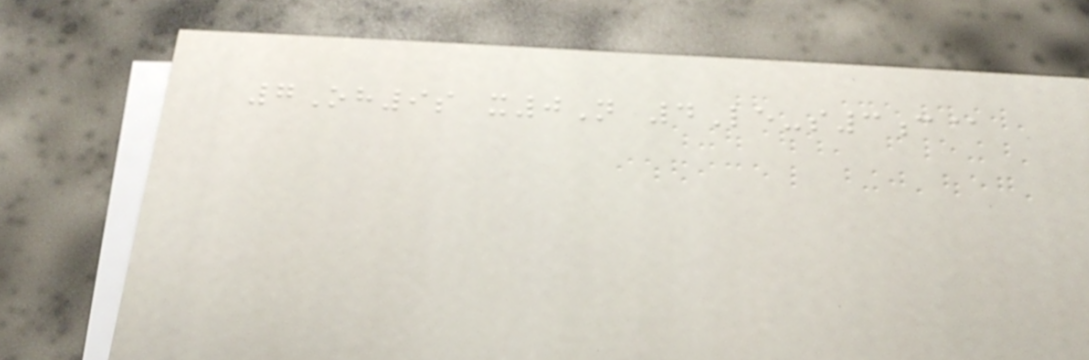7Oh9s x0N 4Le-s3c@
